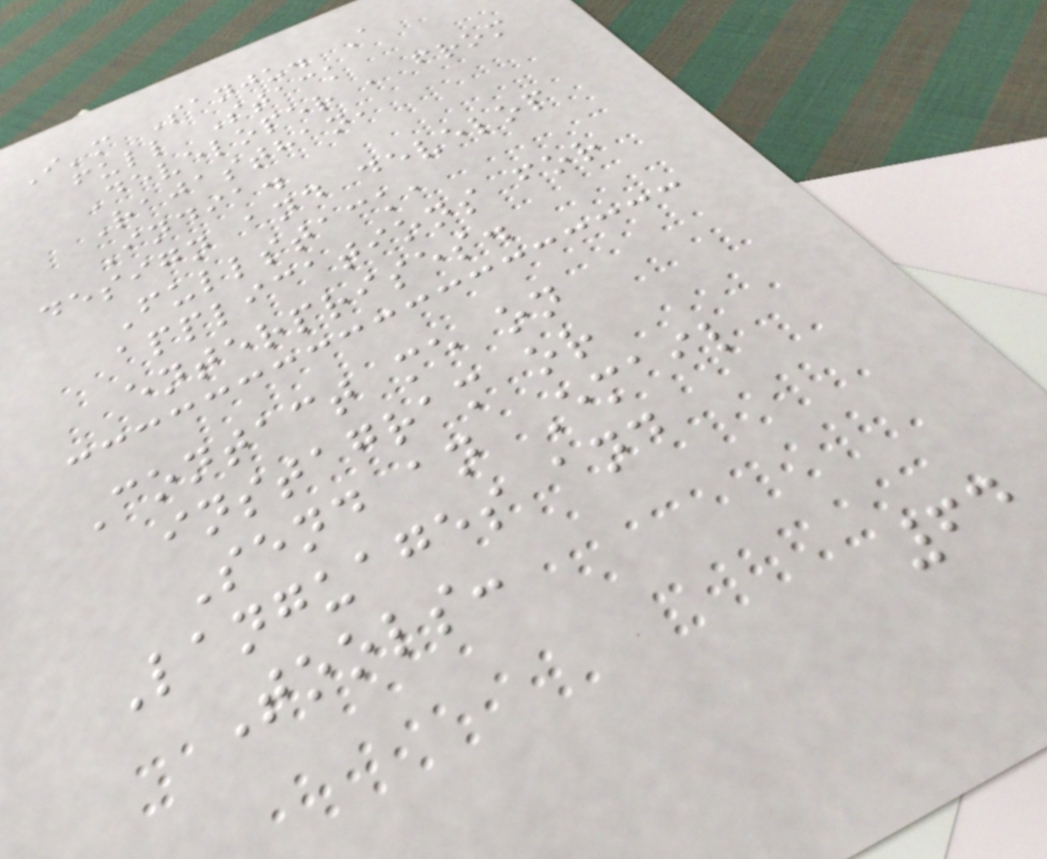I'm Sanju. A
full Stack
Developer , from
Rajasthan,
India.
design and develop
Fullstack,
applications for
enterprises.
Contact me on
instagram or
Send an Email
Languages and
Tools:
64
